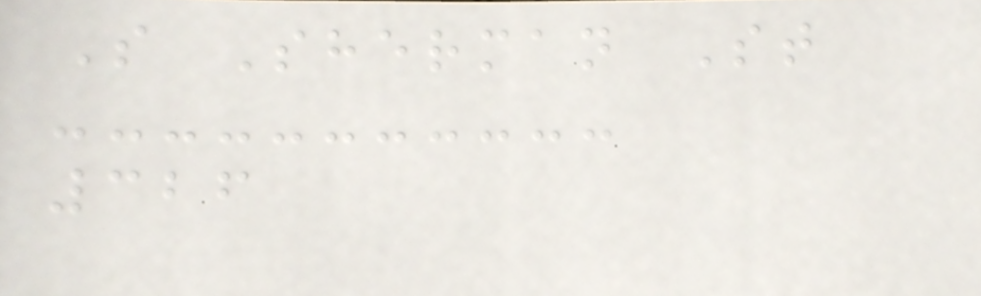S Sherman St
326
